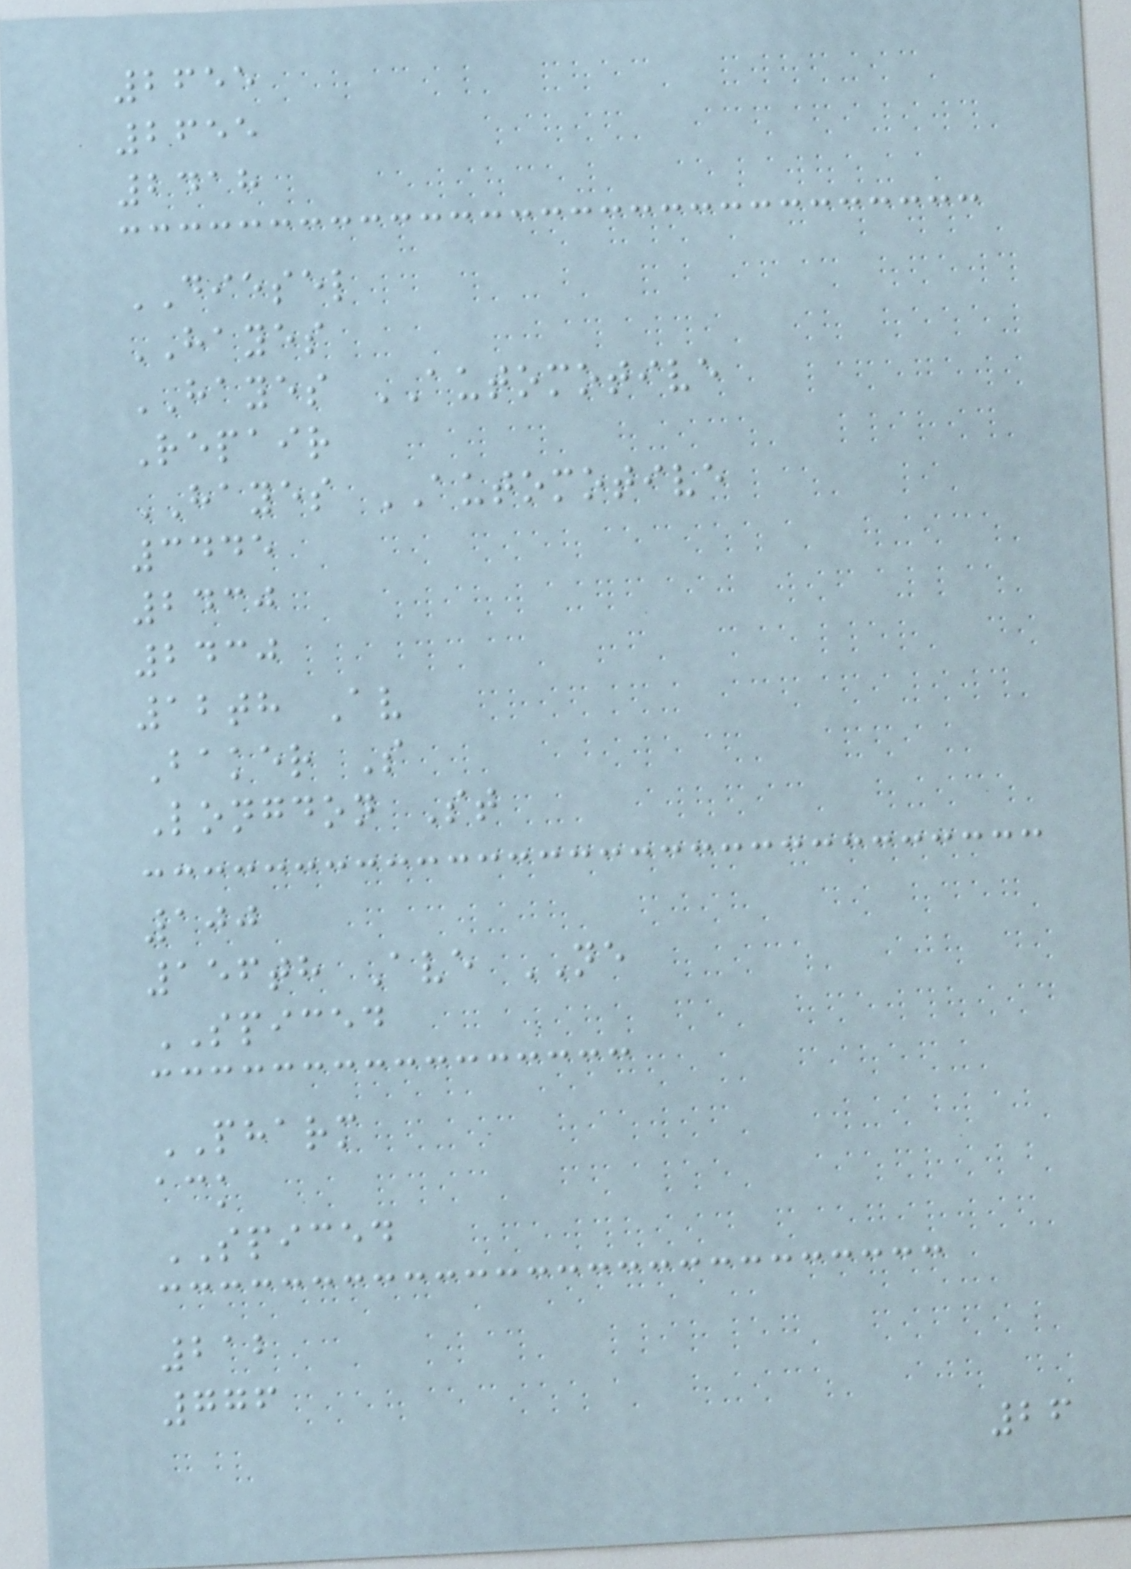2655
2655
2418
DIESEL
HAYES
HAYES AUTOMOTIVE
Repair
HAYES AUTOMOTIVE
3445
2430
2430
12th Av
Baker S
Longdon St
100
156th Ave NE
SPICED
PHARM
ack
SPICED
212
776
26
